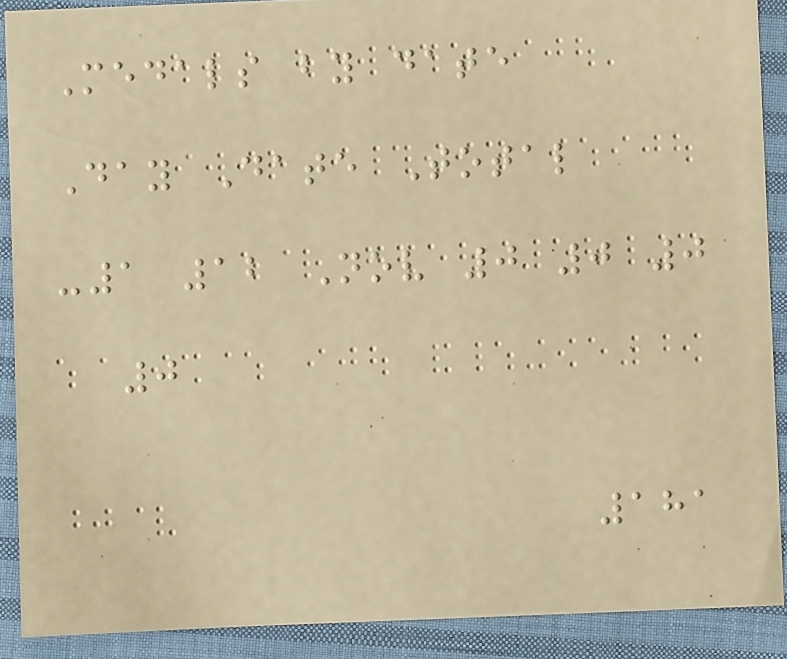Medals by date
Day Date Total
-1 12 Nov 0 0 0
0
181
